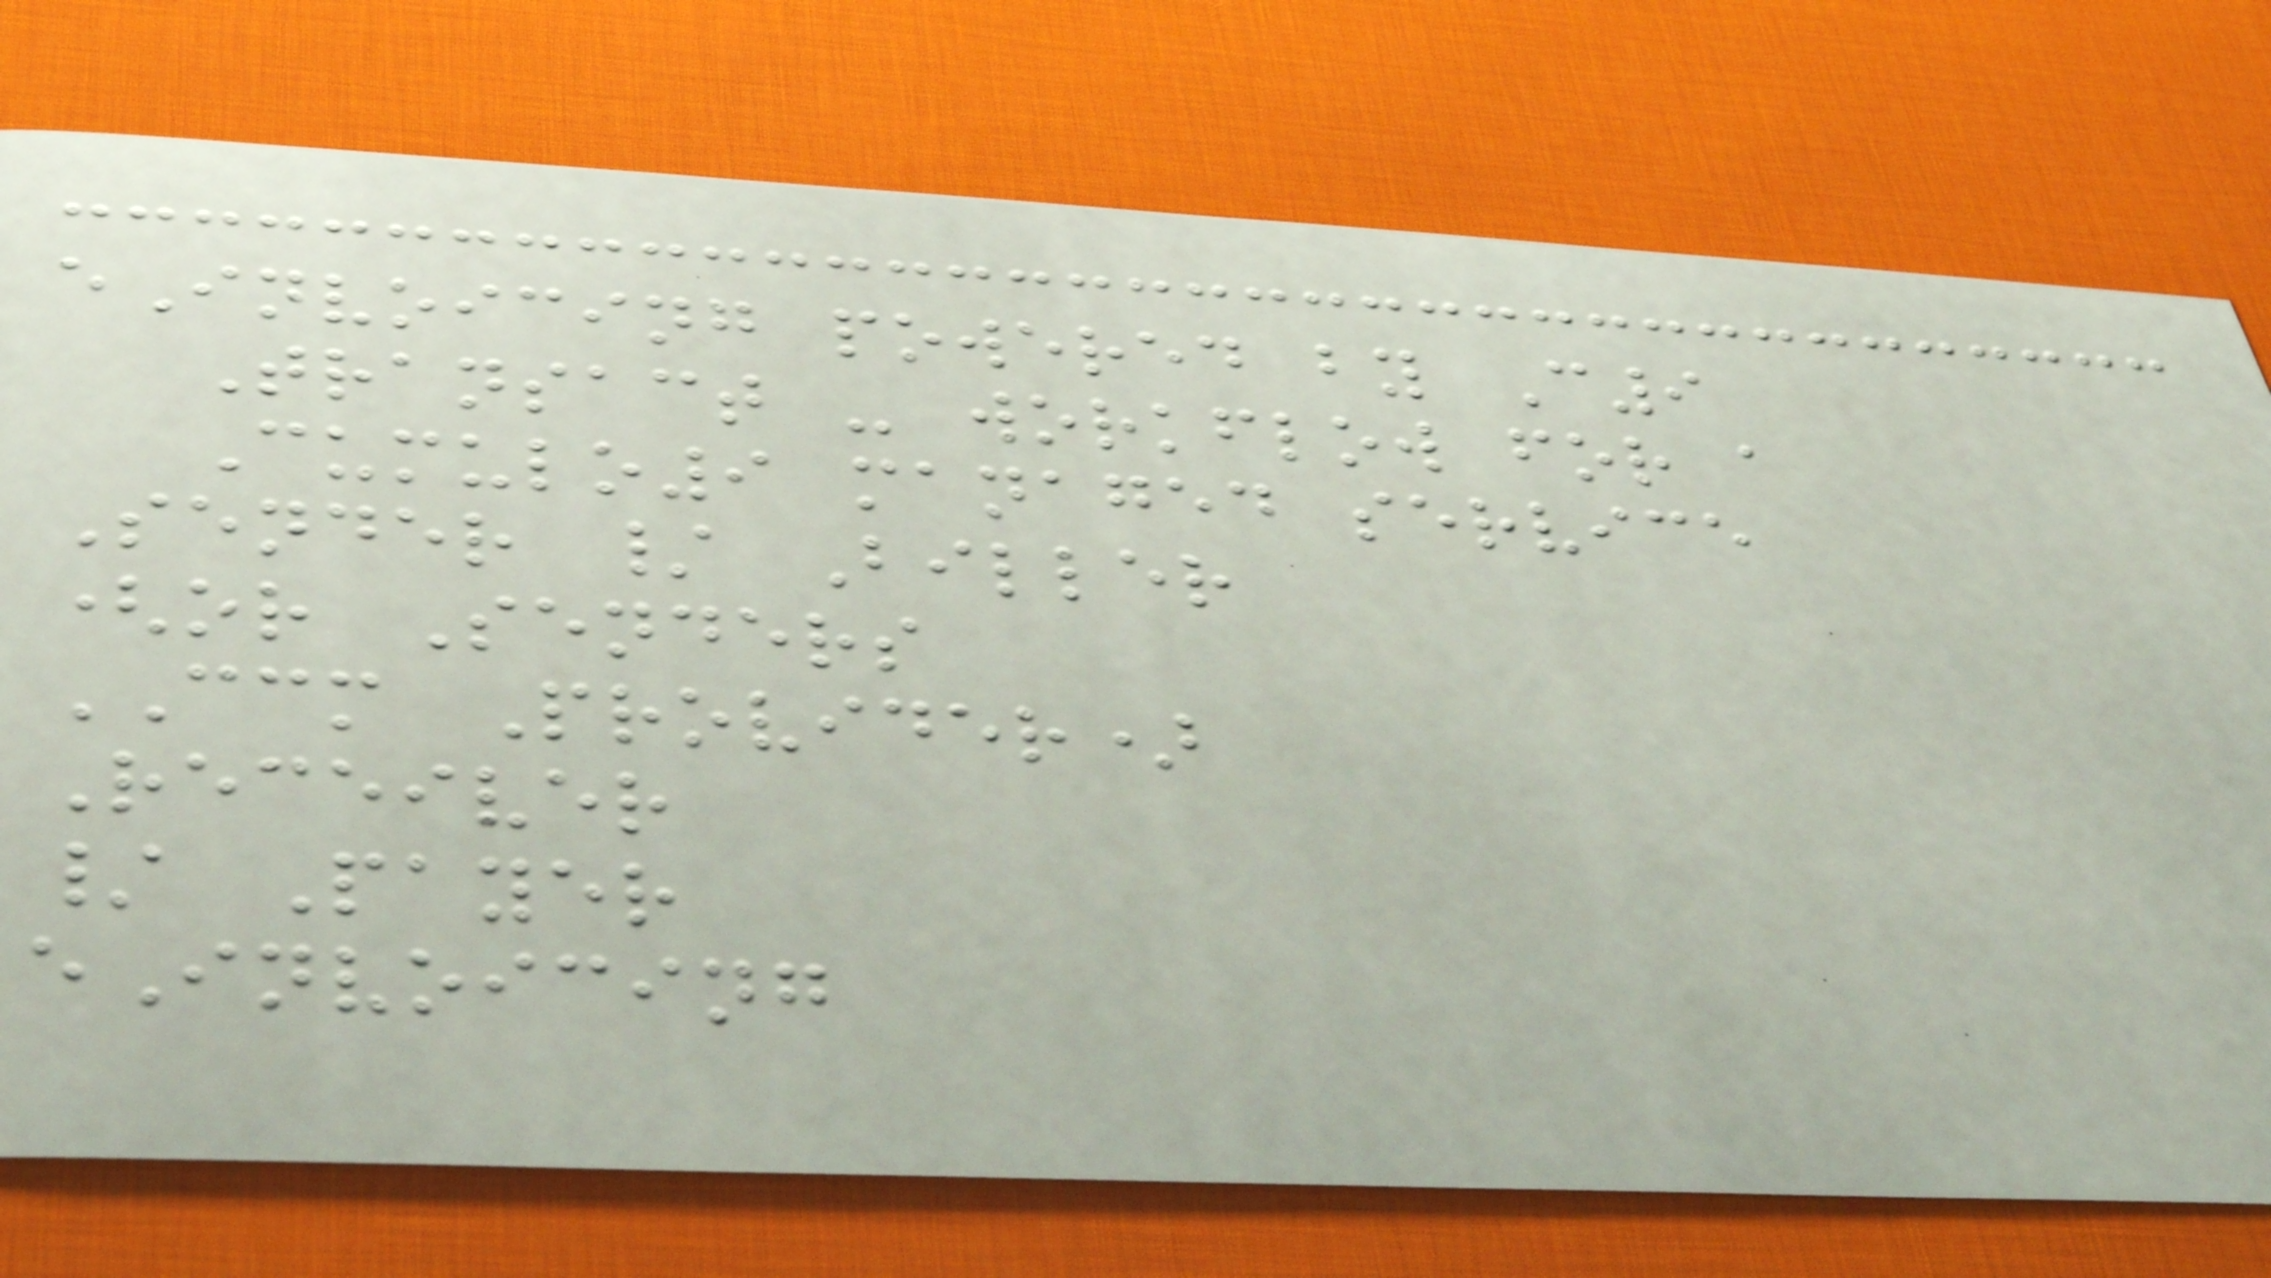eInvoicing powered by C9
Transact - workflow for a
Cumulo9 managed service
Sender / Biller
(or Senders
CCM Provider)
Receiver
/ Payer
eInvoicing
